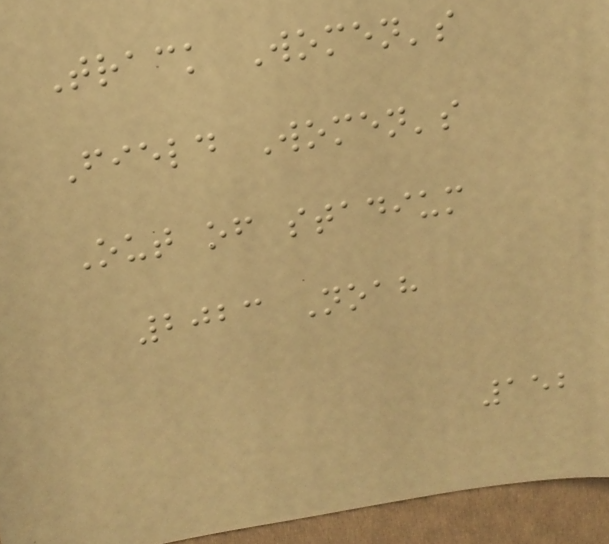Track Women's
Field Women's
Out of stadium
2023 Noah
152
